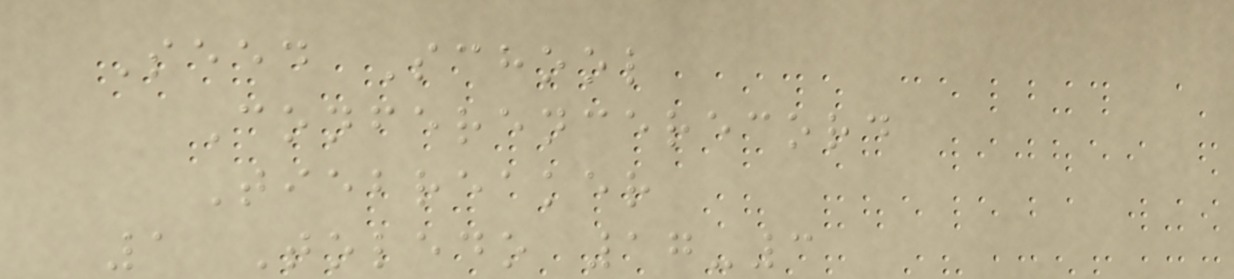Seed School
Conferencerecord
Tiebreaker
1 Toledo 17-3
